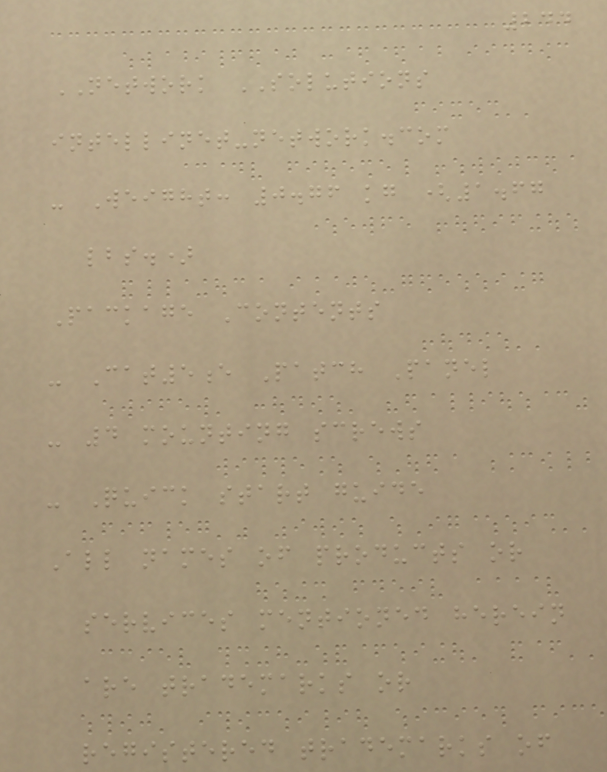244
NETWORK SOLUTIONS
intellinet-network.com
- Weight: 0.76 kg (1.67
lbs.)
Package Contents
- Cat5e Patch Panel
- 4 mounting screws
- Quick start guide
All names of products or
services mentioned herein
are trademarks or
registered trademarks of
